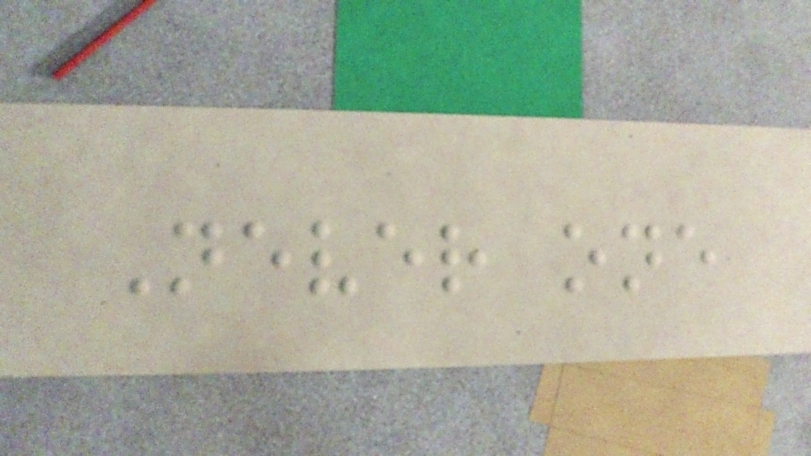Never one
